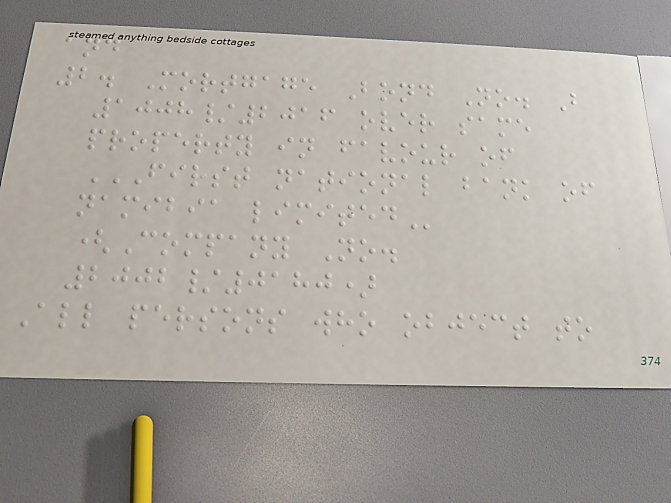and
2. Mortgage Bond No. B
1008/2016 over same
property in favour of
FIRST NATIONAL BANK OF
NAMIBIA LIMITED
(Company No.
2002/0180)
All persons who object to
